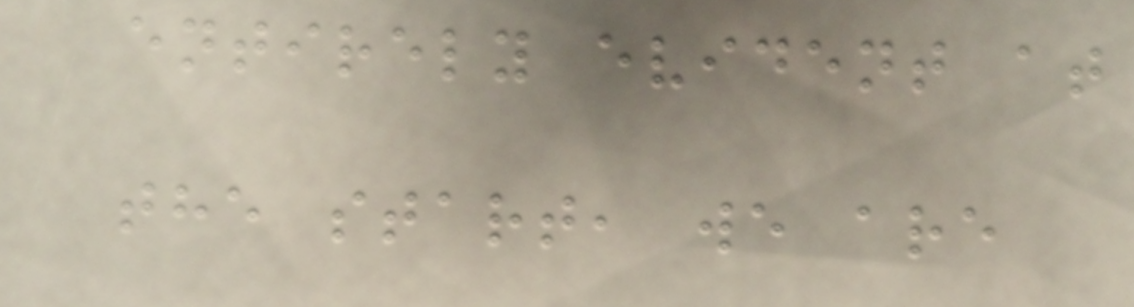entirely evident at
the start, we are
